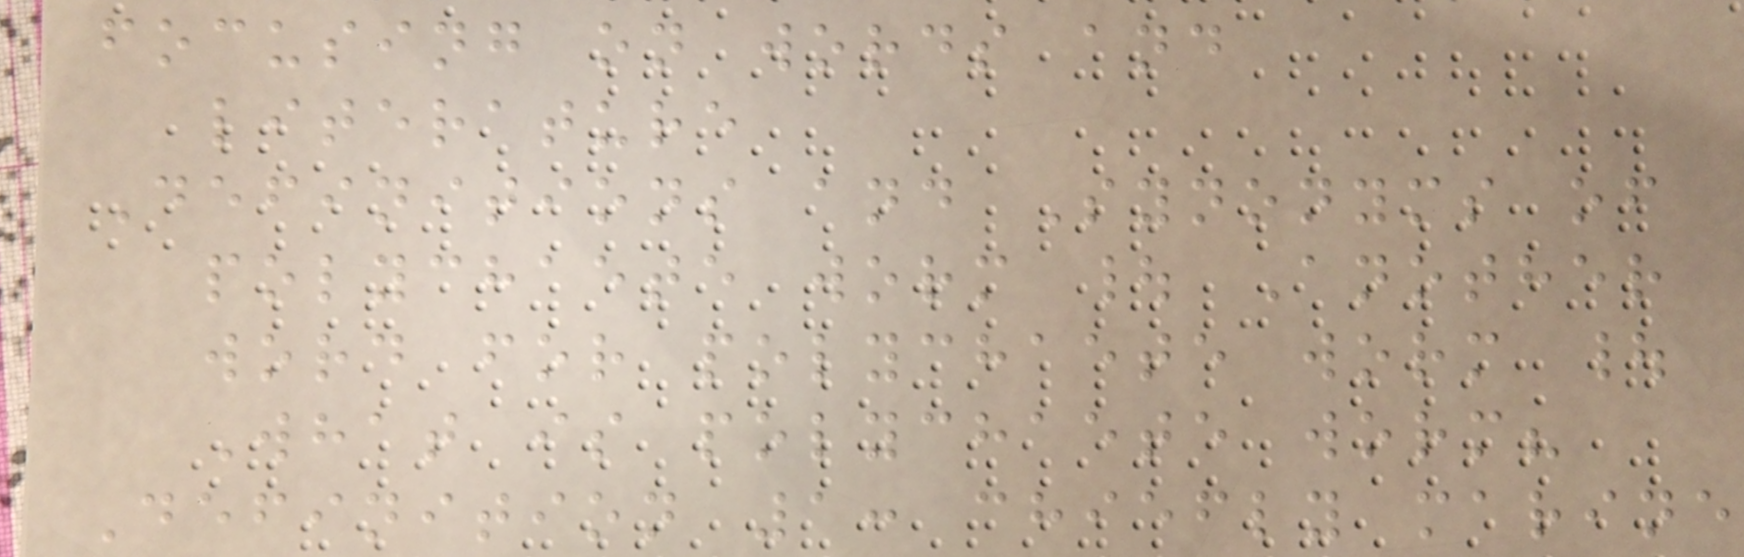focusing on words and
literature
Definitions and Synonyms of
polychaete worm | Another
word for polychaete worm |
What is polychaete worm?
Definition 1: chiefly marine
